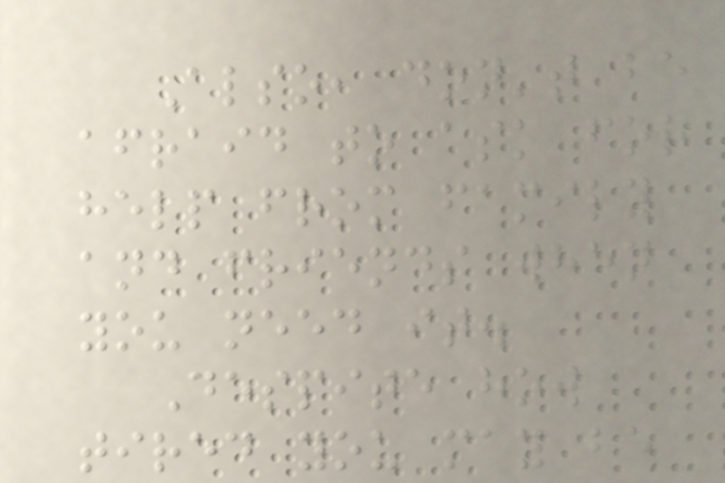Also, don't be
afraid to ask for
help from family
and friends when
you need it.
Despite how
tired you may be
